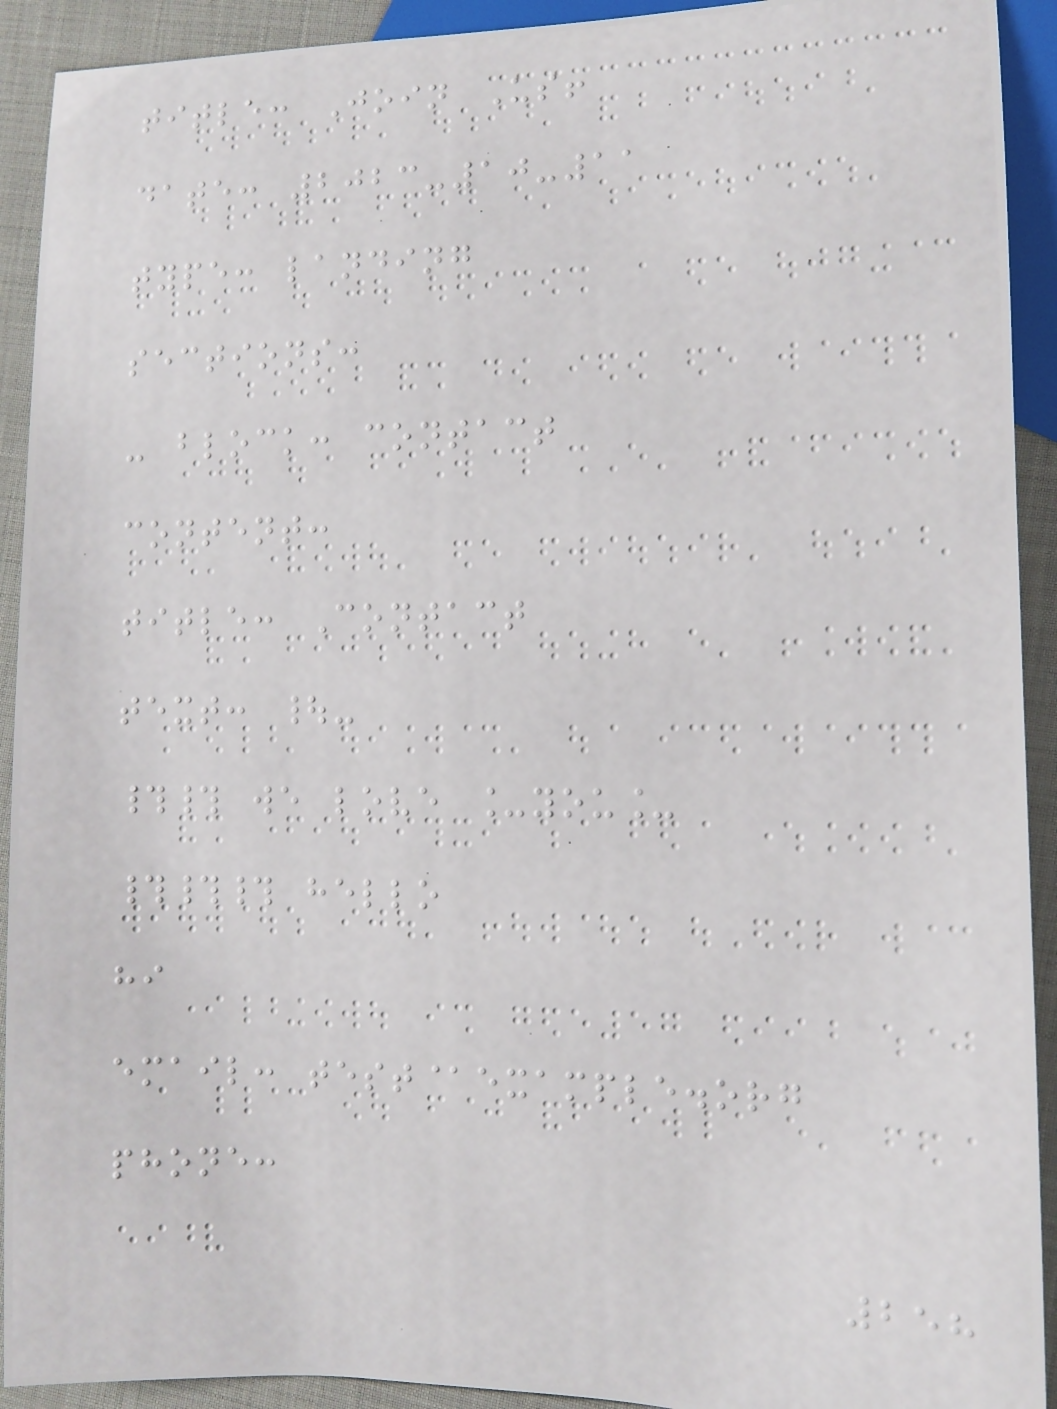title: Join Us!
date: 2023-10-11
type: landing
sections:
- block: contact
content:
title: Contact
text: |-
## we love _you_
### hello
hi
email: test@example.org
phone:
258
